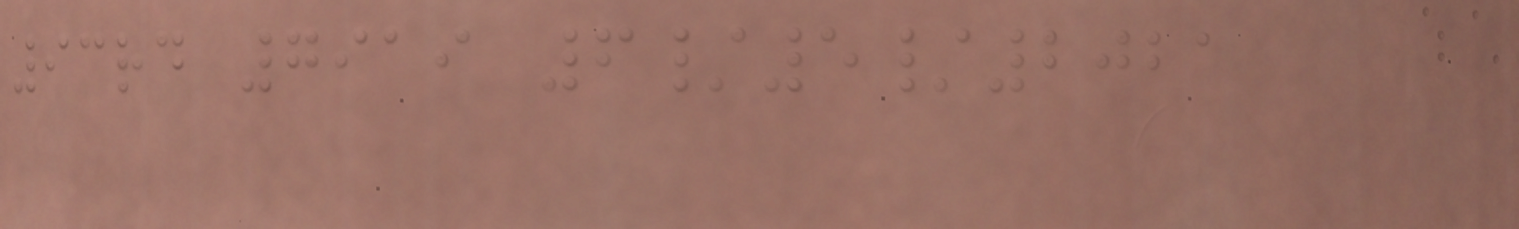93rd 7919 6/5/2021
